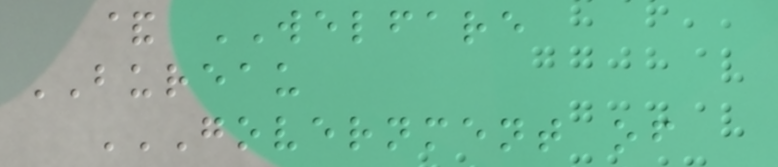& WELFARE
BUREAU
GOVERNMENT OF
